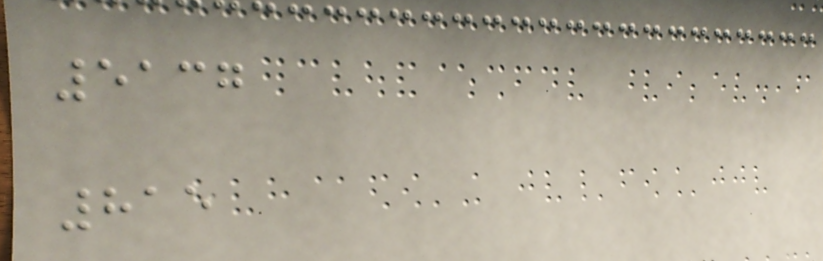5137
815
